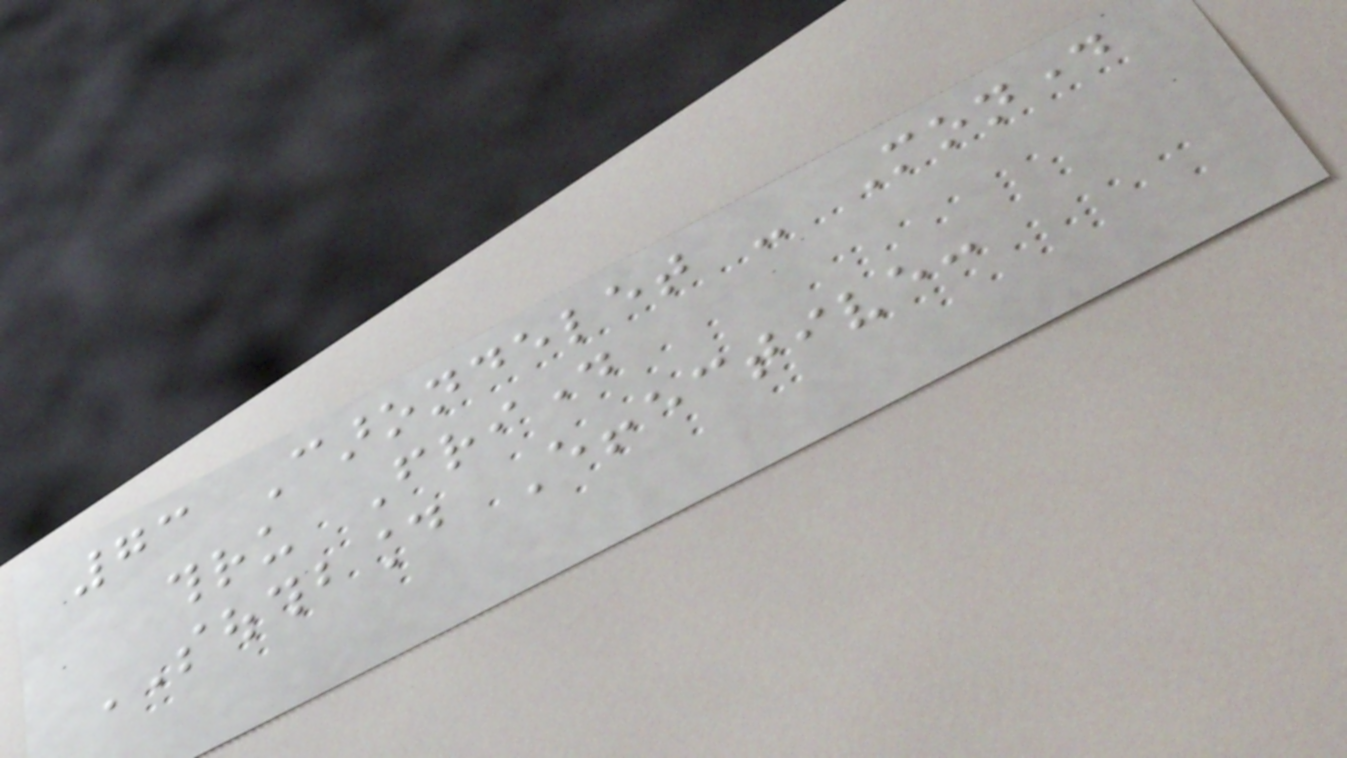73 Carondelet - Monday
thru Friday
SOUTHBOUND Effective:
